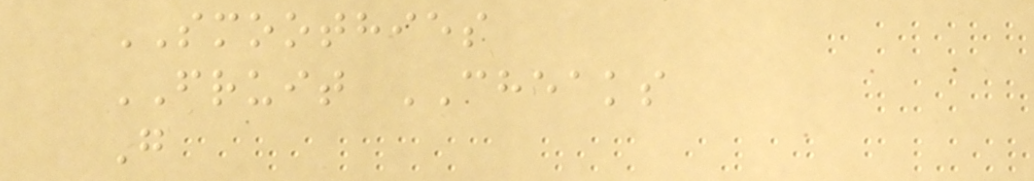SMOOTHIES
FRUIT CHEAKS
G
